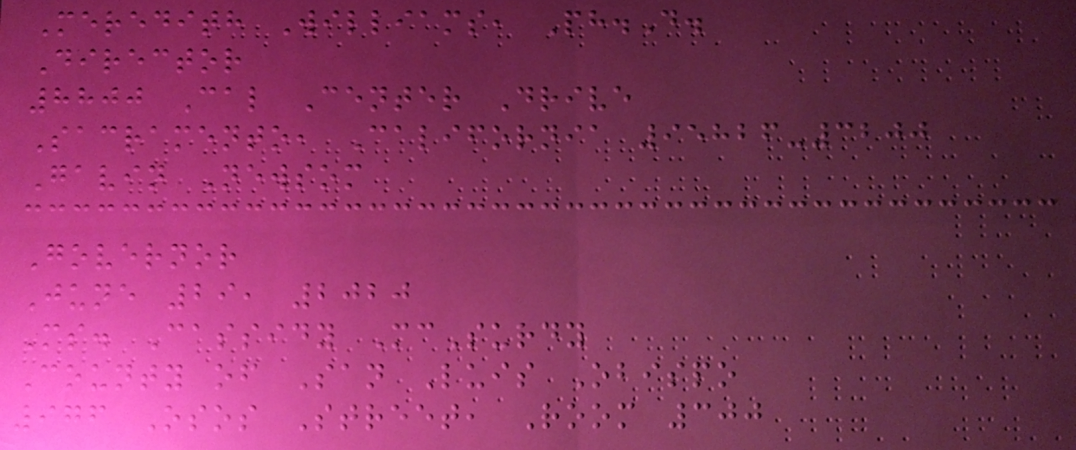Meredith Williams, Ph.D.
Director
8800 Cal Center Drive
Sacramento, California 95826-3200
Gavin Newsom
Governor
June 29, 2020
Ms. Cassidy McSurdy
County of San Luis Obispo
976 Osos Street, Room 300
